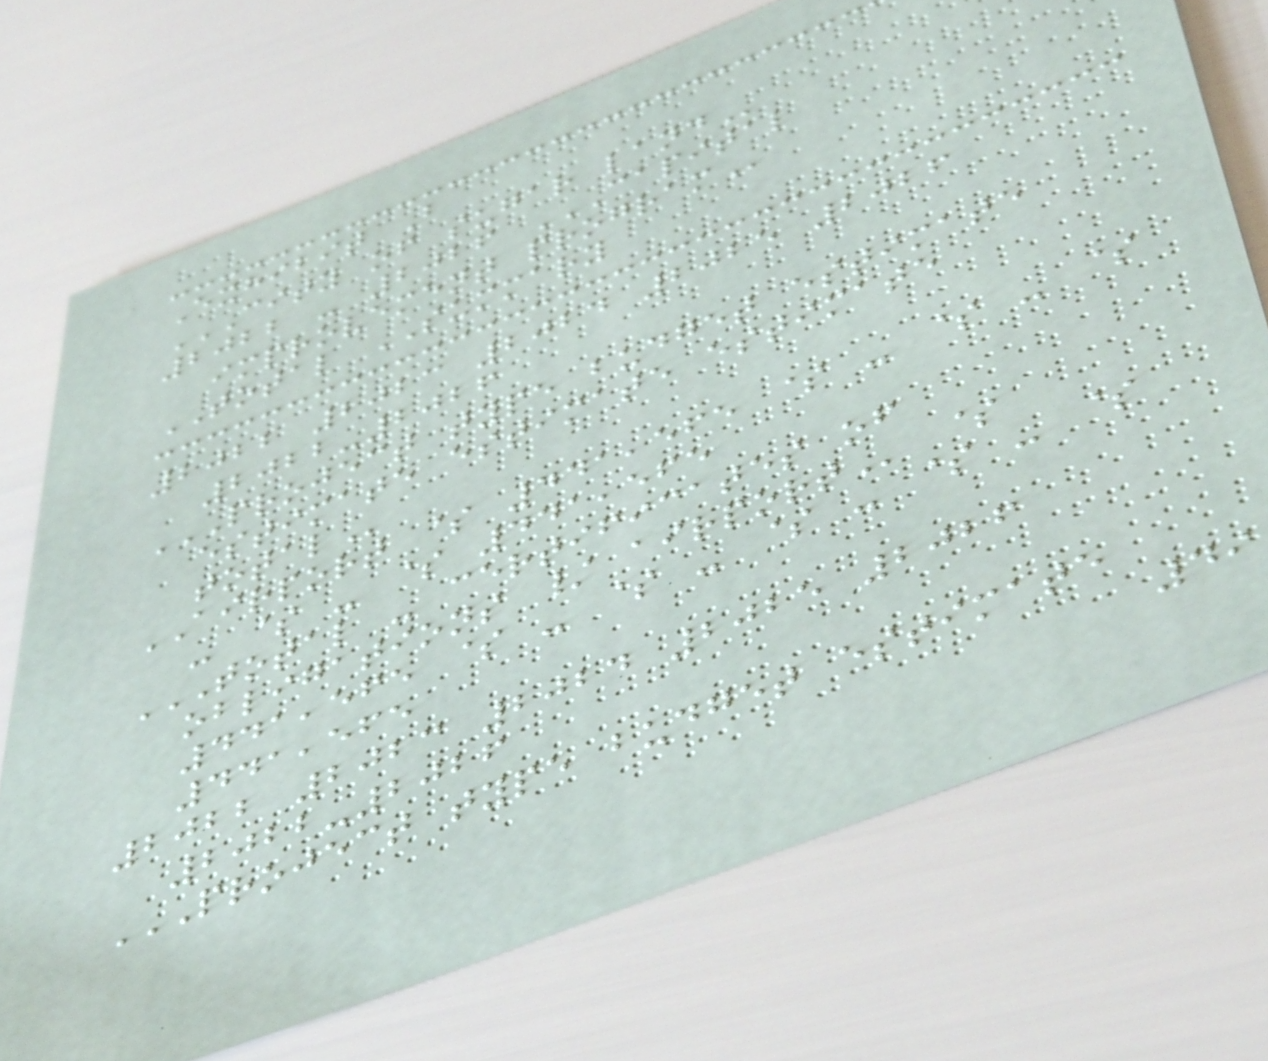Exhibit B
CITY OF SUGAR LAND
2022 - 2026 CAPITAL
IMPROVEMENT PROGRAM
TOTAL SUMMARY
2022 2023 2024 2025 2026
2022-2026
PROJECT TYPE BUDGET ESTIMATE
ESTIMATE ESTIMATE ESTIMATE
TOTAL
AIRPORT $ 441,565 $ - $ - $
- $ - $ 441,565
TOTAL - CERTIFICATES OF
OBLIGATIONS / AIRPORT $
441,565 $ - $ - $ - $ - $
441,565
2022 2023 2024 2025 2026
2022-2026
PROJECT TYPE BUDGET ESTIMATE
49
